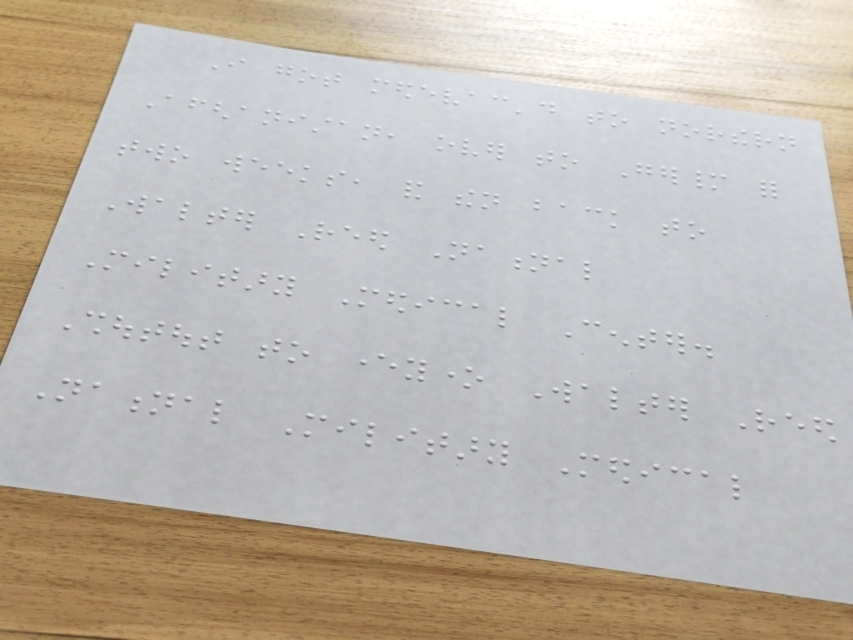I got medevac'd to northern
Afghanistan, over to Germany for
two weeks, and then back to
Walter Reed National
Military Medical Center.
Shoutout to everyone Walter Reed
National Military Medical
